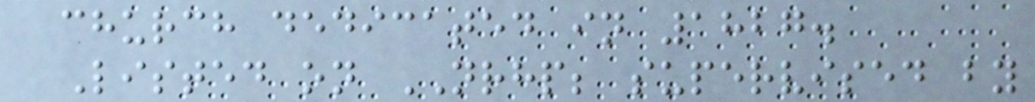church dedicated in 1827.
Listed on NRHP; supervised by
